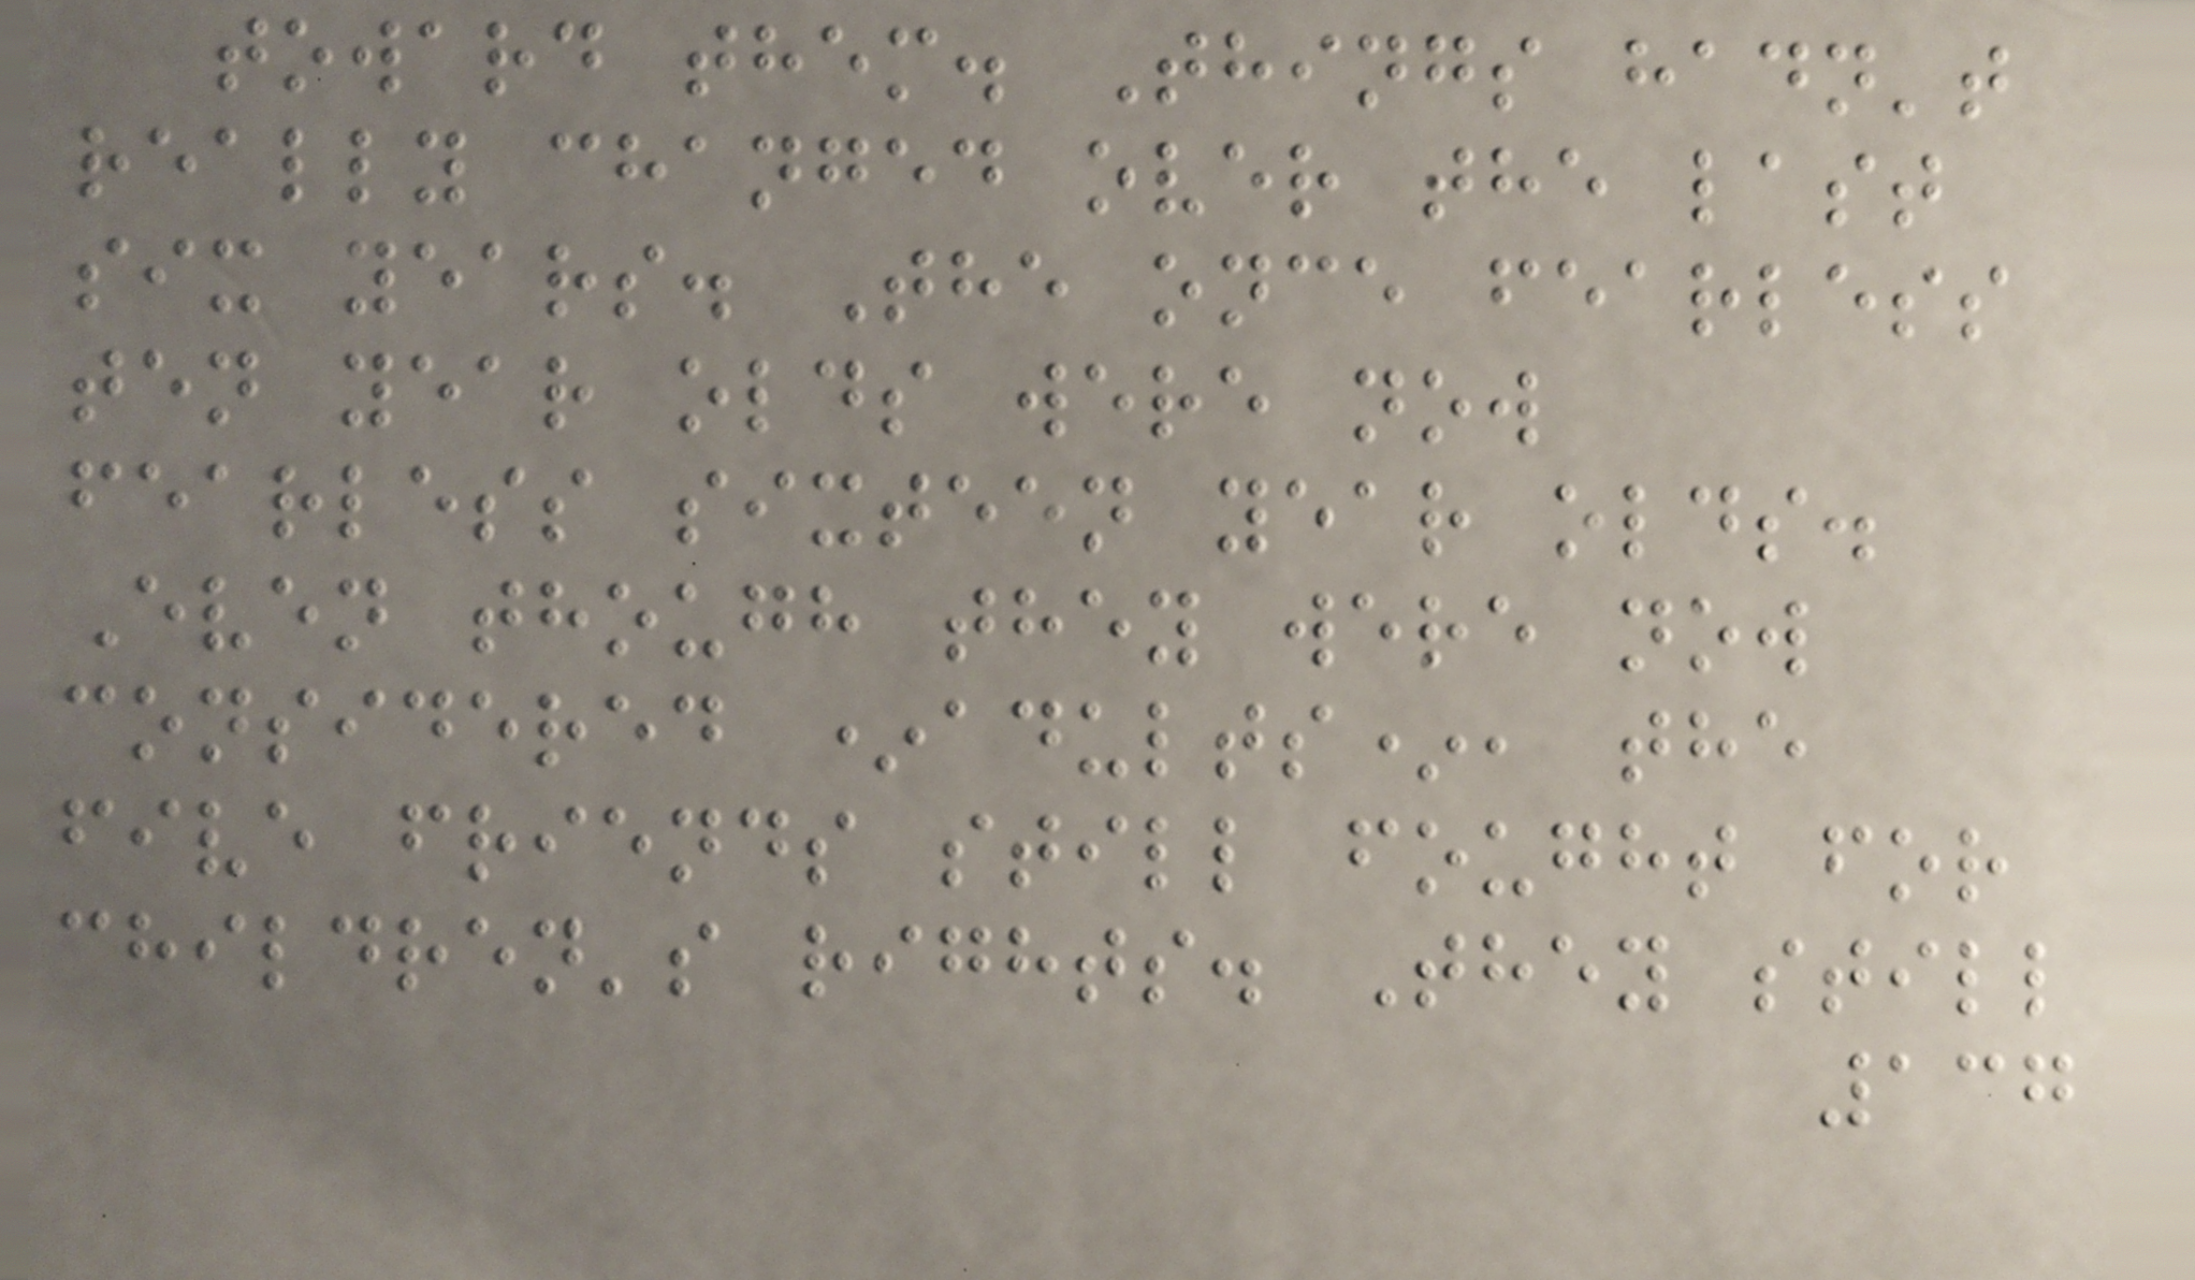toward them. Things hadn't
really changed over the last
six years. The once fearless
ten year olds were now
fearless sixteen year olds.
Even though they were now
considered *adults*, the
five friends still fought for
children's rights. They still
137
